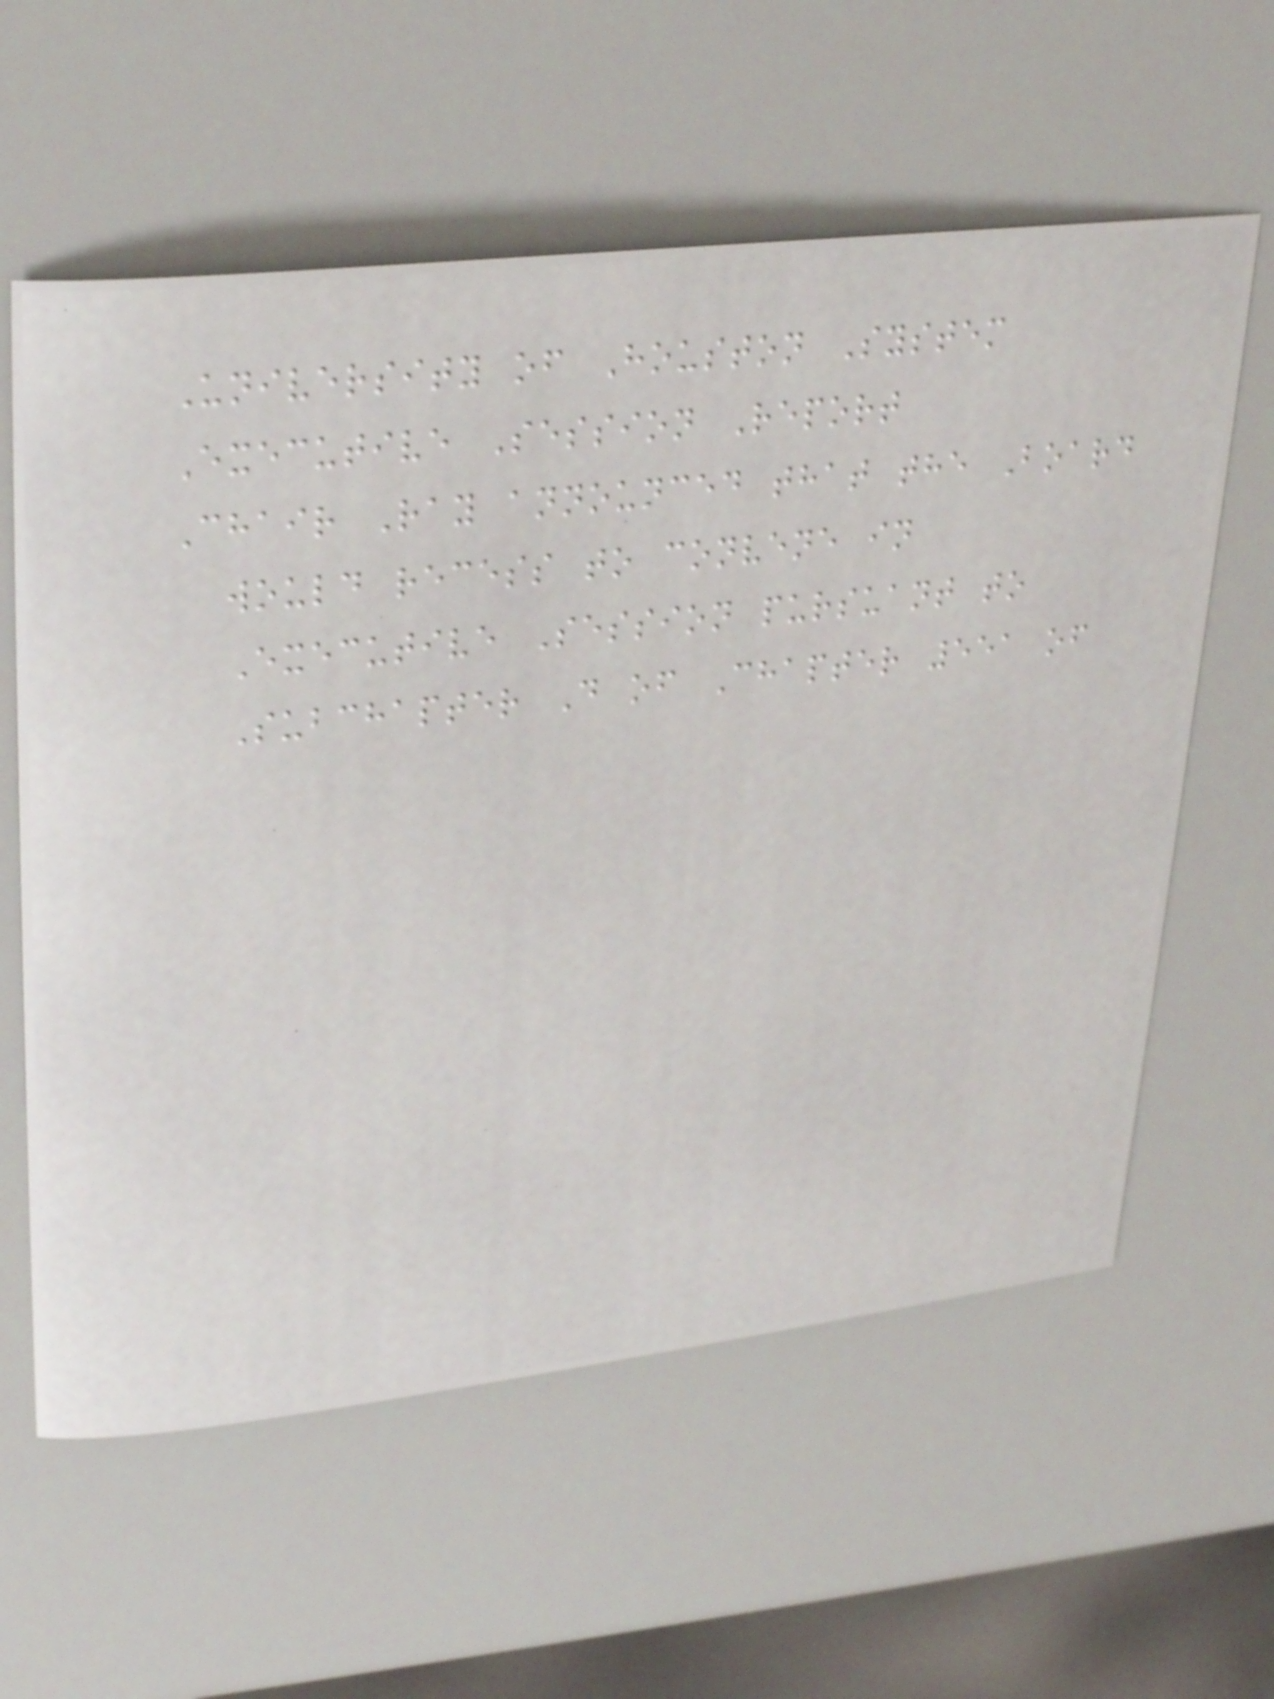University of Houston System
Executive Session Report
Chair Ray announced that the Board
would recess to convene in
Executive Session pursuant to
Subchapter D of Chapter 551 of
